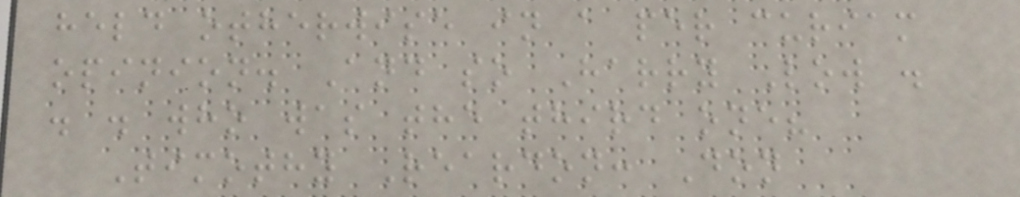held otherwise in a per curiam
opinion. And so Harry Low .
. . who was the third one?
Timothy Reardon: Don
